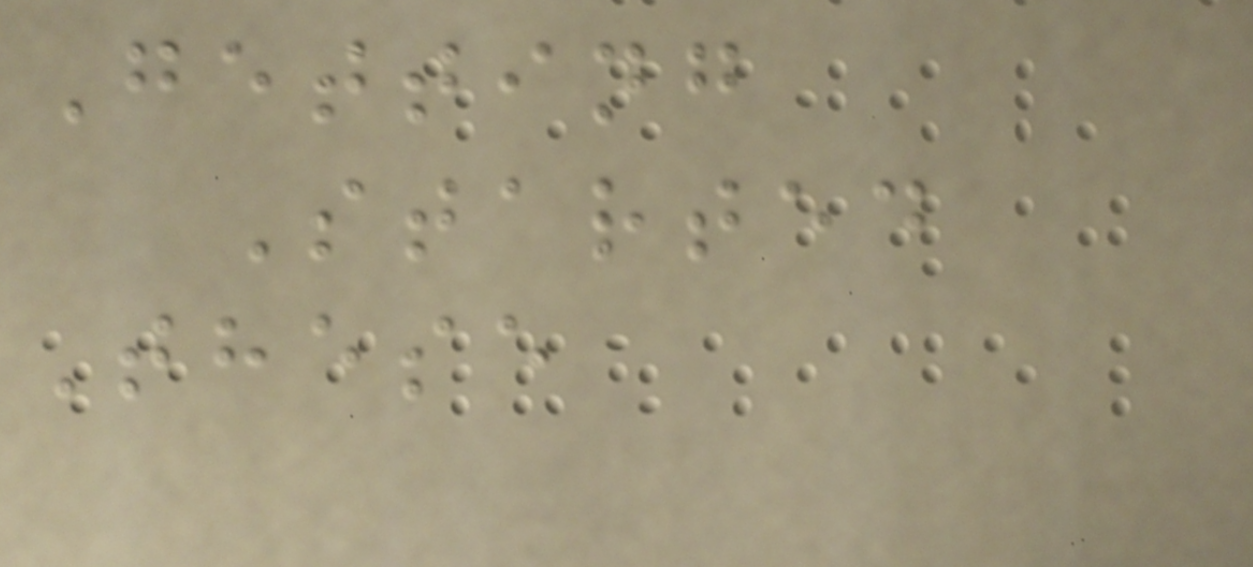Getting
Started
These
